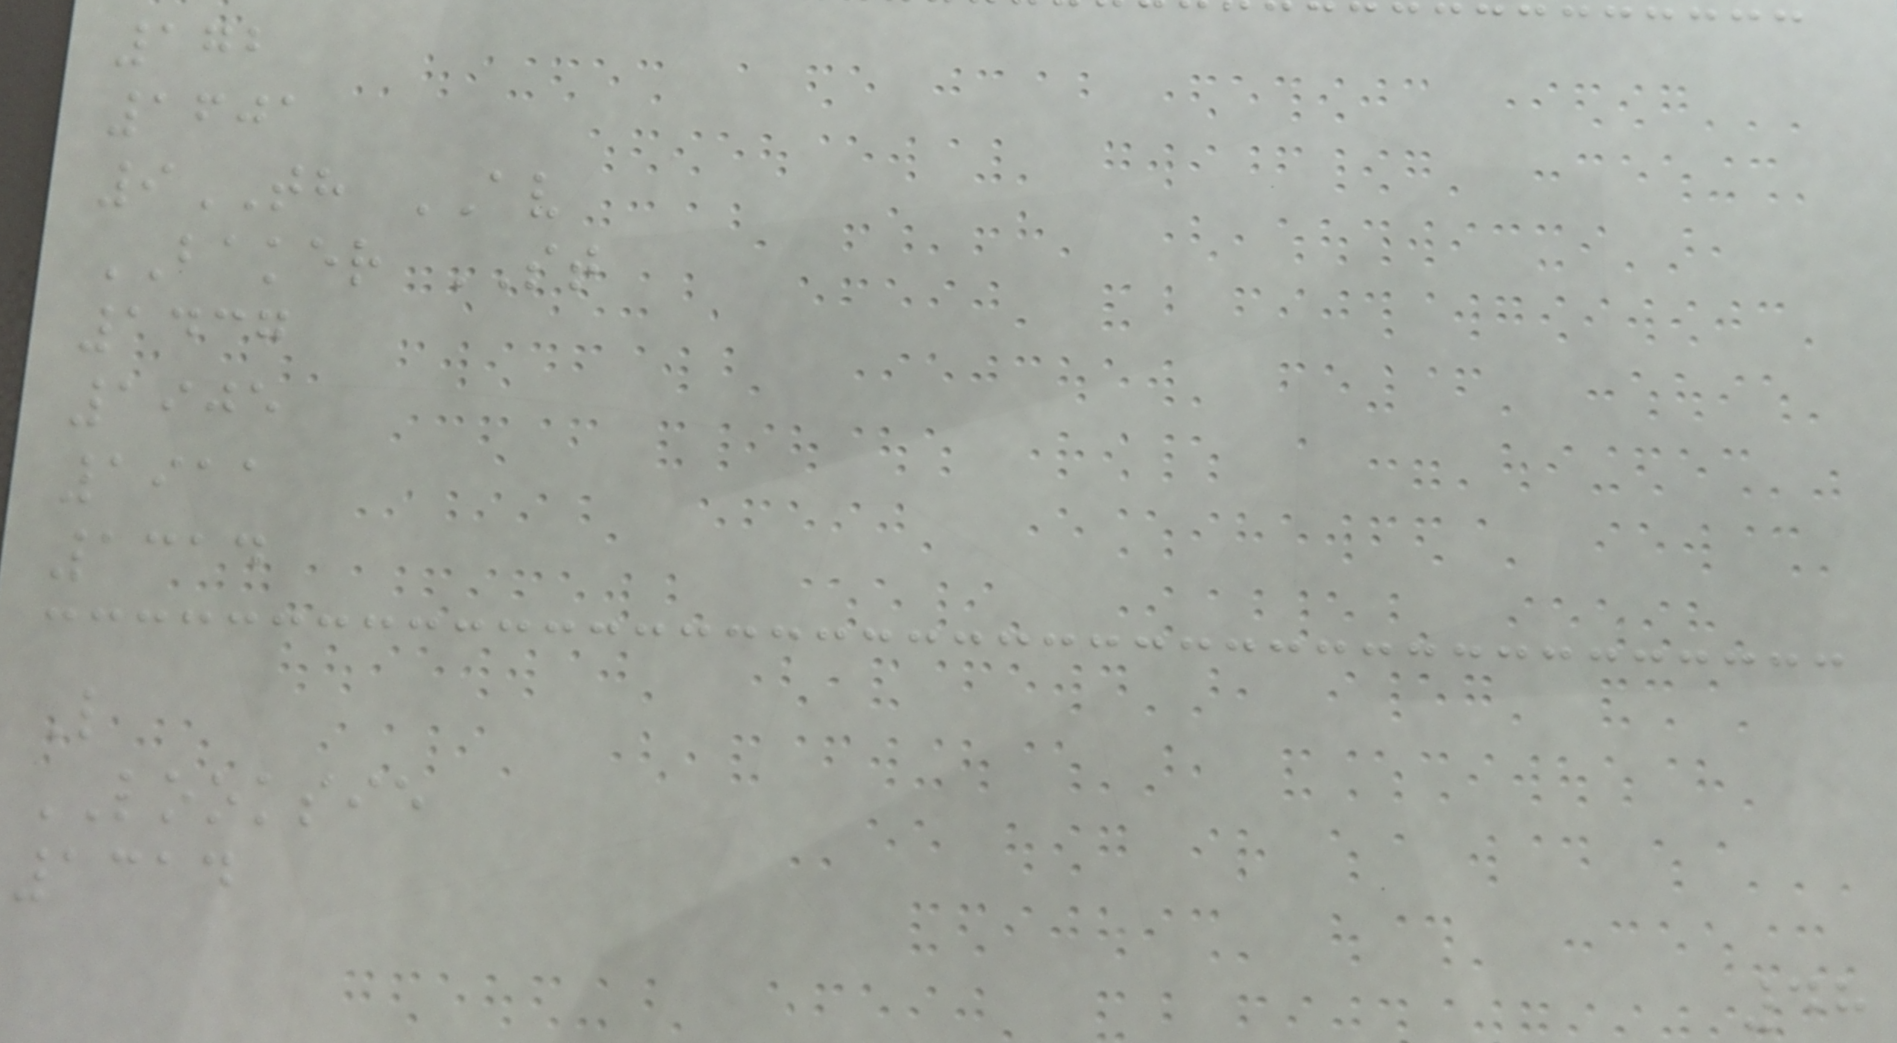172
1601
9TH AV
BAKER ST
1437
1905
1911
1314
L
LOOKSIE
1314
48
